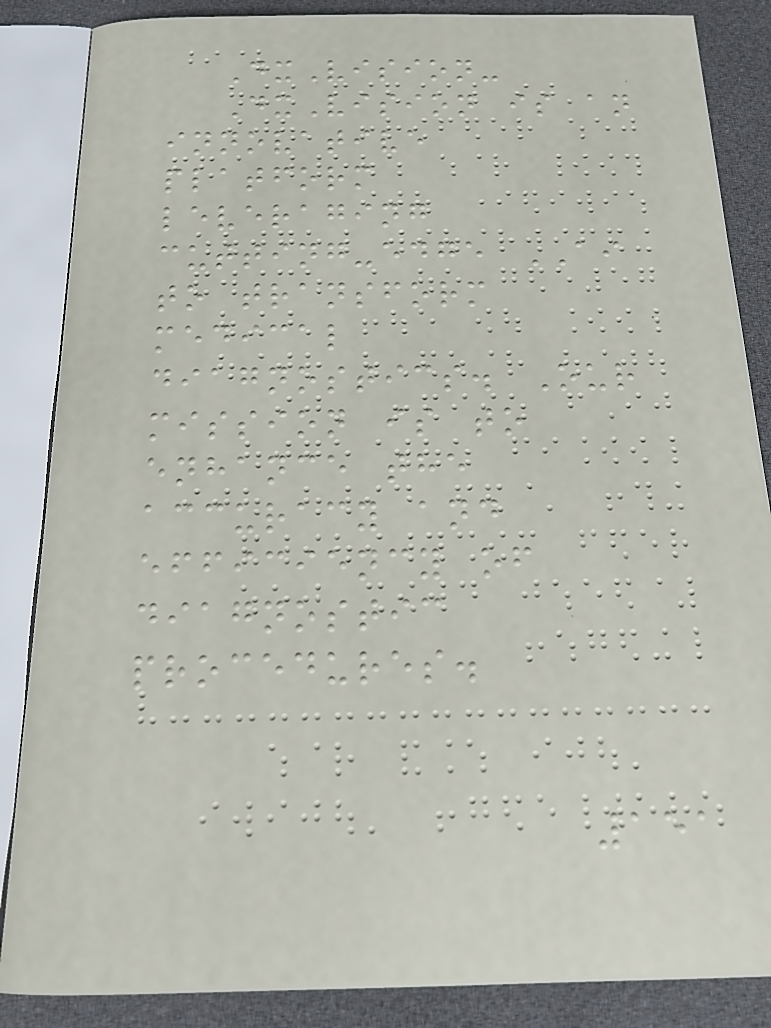DxVision-
DxVision is an
innovative
platform
leveraging
cutting-edge AI
to transform
medical
diagnostics. Our
mission is to
enhance the
accuracy and
efficiency of
diagnostic
procedures.
151
